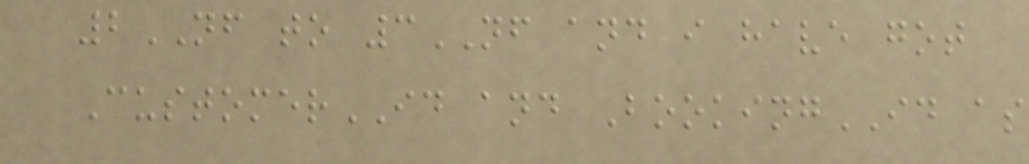2NF to 3NF and i have got
CustomerID and BookingID as
